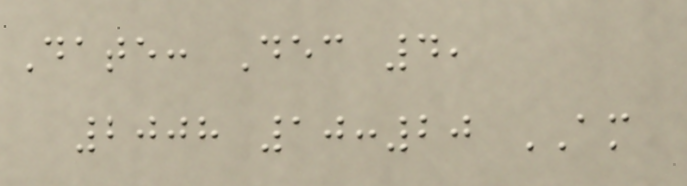Date: Dec 4,
2008 10:20 AM
